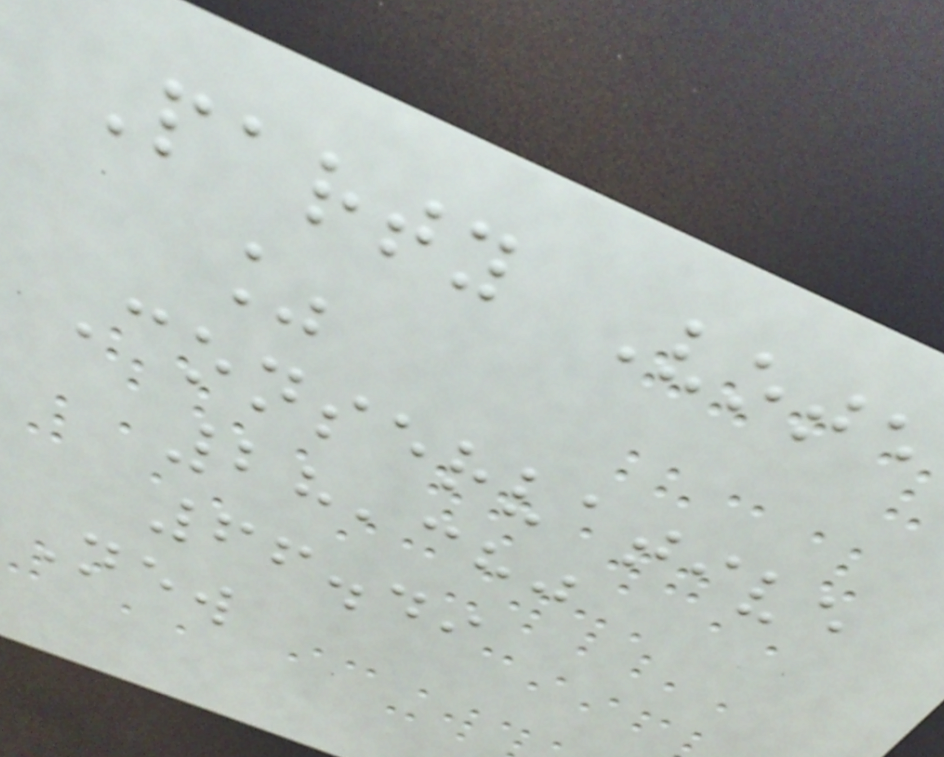Party Vote
%
Conservative
28,380
66.49
New
